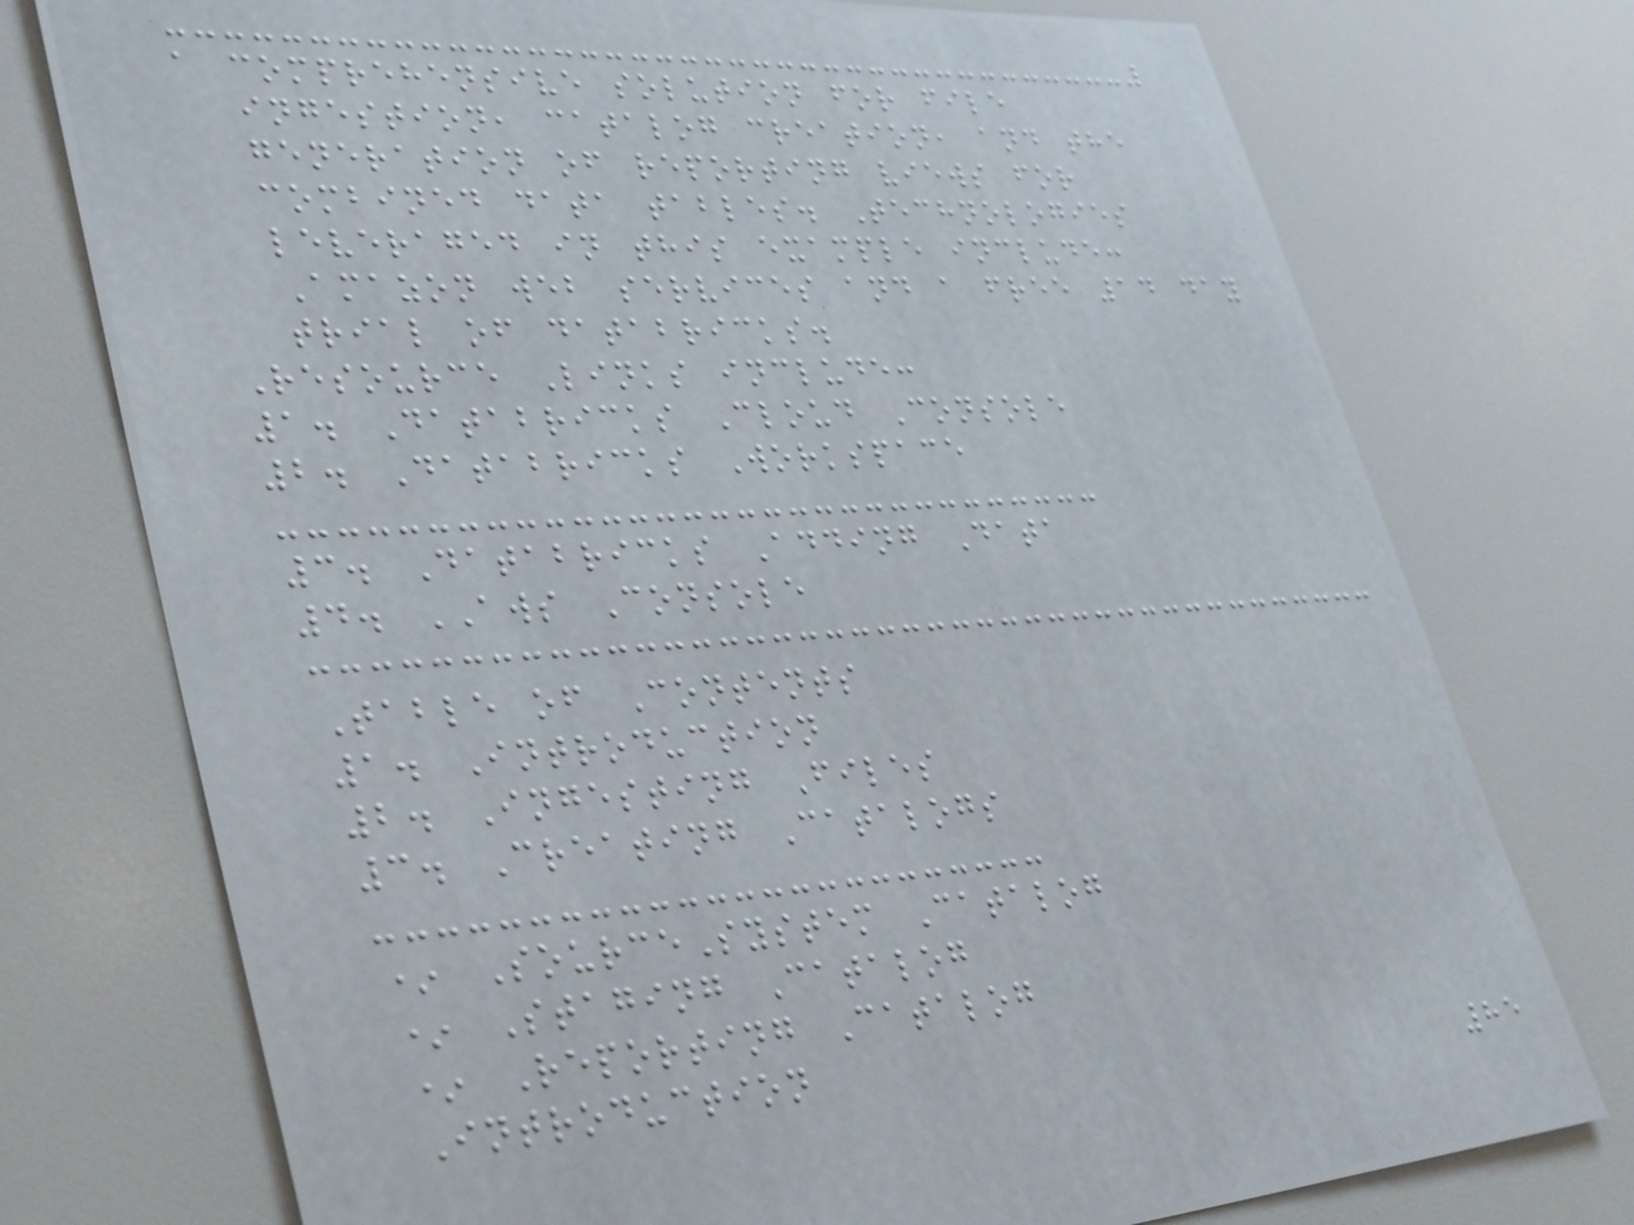a comprehensive solution for file
ingestion, catalog creation, and the
generation of reporting views for
combined data tables. Technologies
leveraged in this example include:
Amazon web services and a free 14 day
trial of databricks.
Resource Links include:
1. Databricks Cloud Console
2. Databricks Workspace
3. Databricks Adding Data
4. AWS Console
Table of Contents
1. Introduction
2. Ingesting Files
3. Creating Catalogs
* SourceSystem Catalog
* Staging Catalog
* Reporting Catalog
Introduction
85
